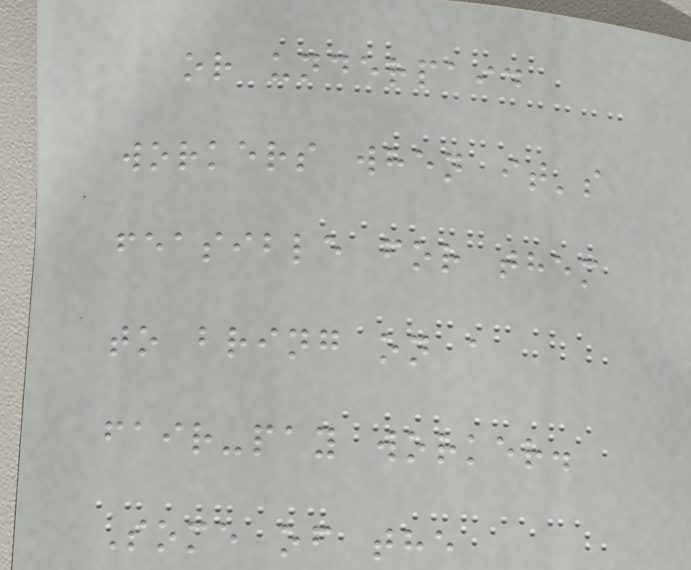or underpaid
workers when it's
feasible for them
to bring on a
fair-pay worker.
Some of the
